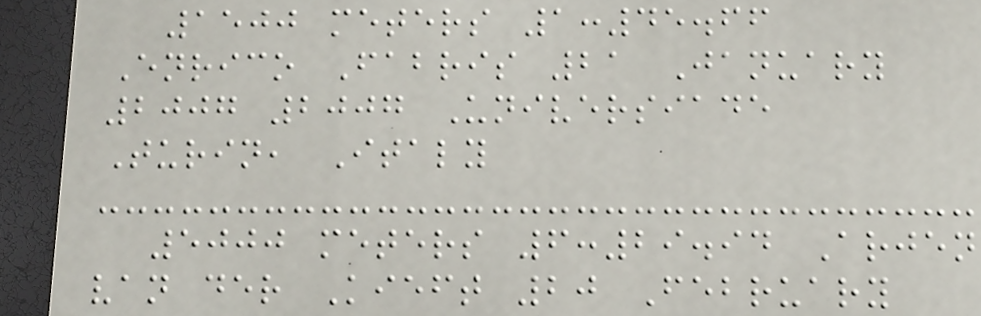1500 meters 1:45.66
Enrico Fabris 21 January
2007 2007 Universiade
Turin, Italy
5000 meters 6:29.94 Arjen
van der Kieft 20 February
